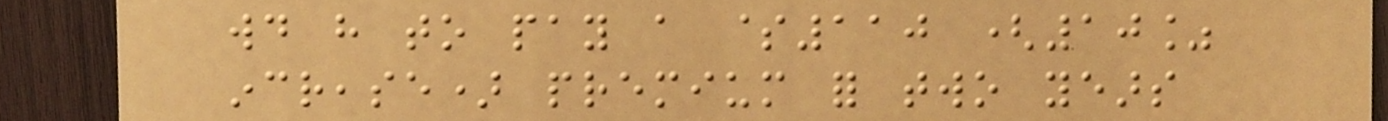would have to pay a $110 (10%
increase) premium for two years
